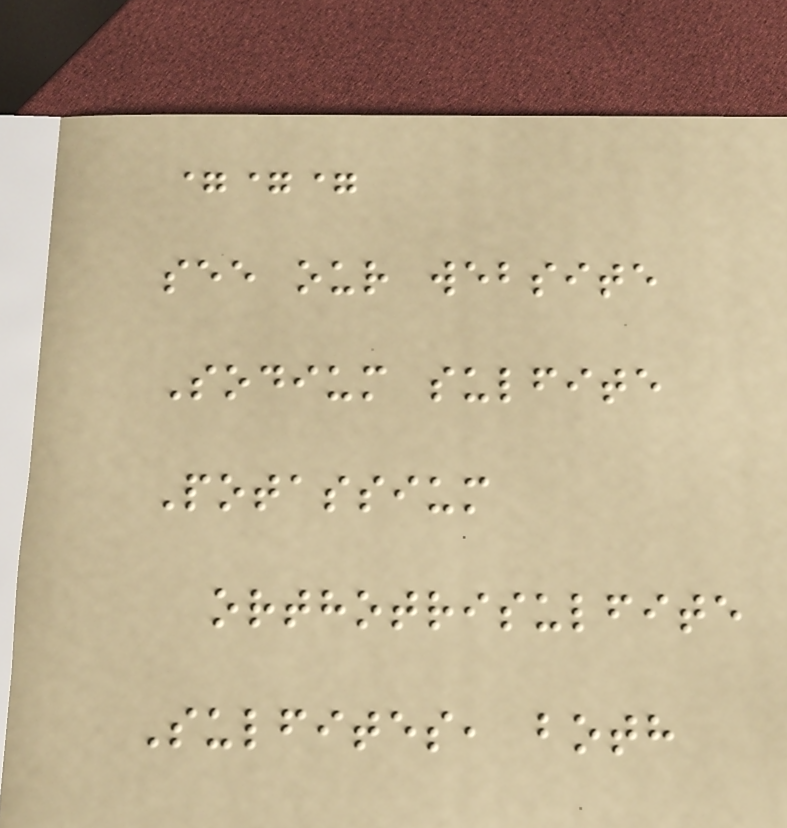===
see our website
Sodium sulfite
Potassium
orthotrisulfite
Sulfites, both
